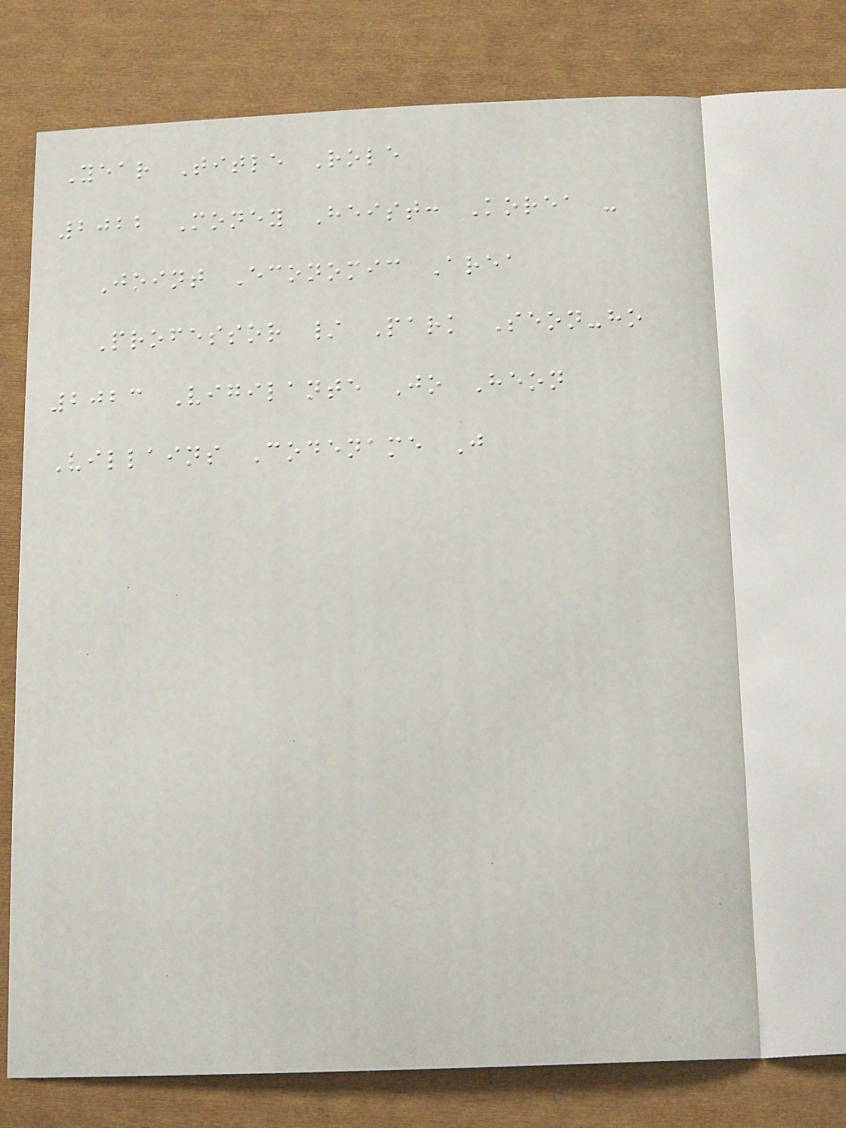Year Title Role
2022 Money Heist: Korea -
Joint Economic Area
Professor / Park Seon-ho
2023 Vigilante Jo Heon
Villains Codename J
